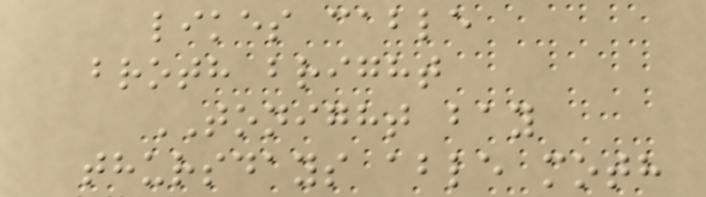likes cable
broth bright
TONIGHT bay
thursdays able moth
